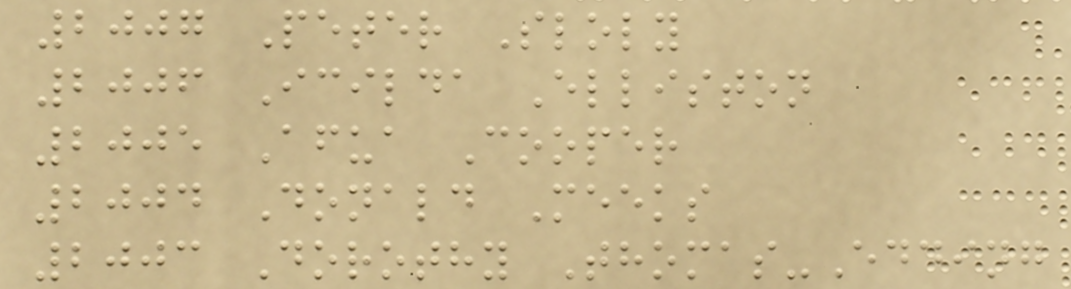2007 Peter Sloly
2006 Icilda Elliston
2005 Afua Cooper
2004 Donald Meeks
2003 Dorothy Thomas-Edding
